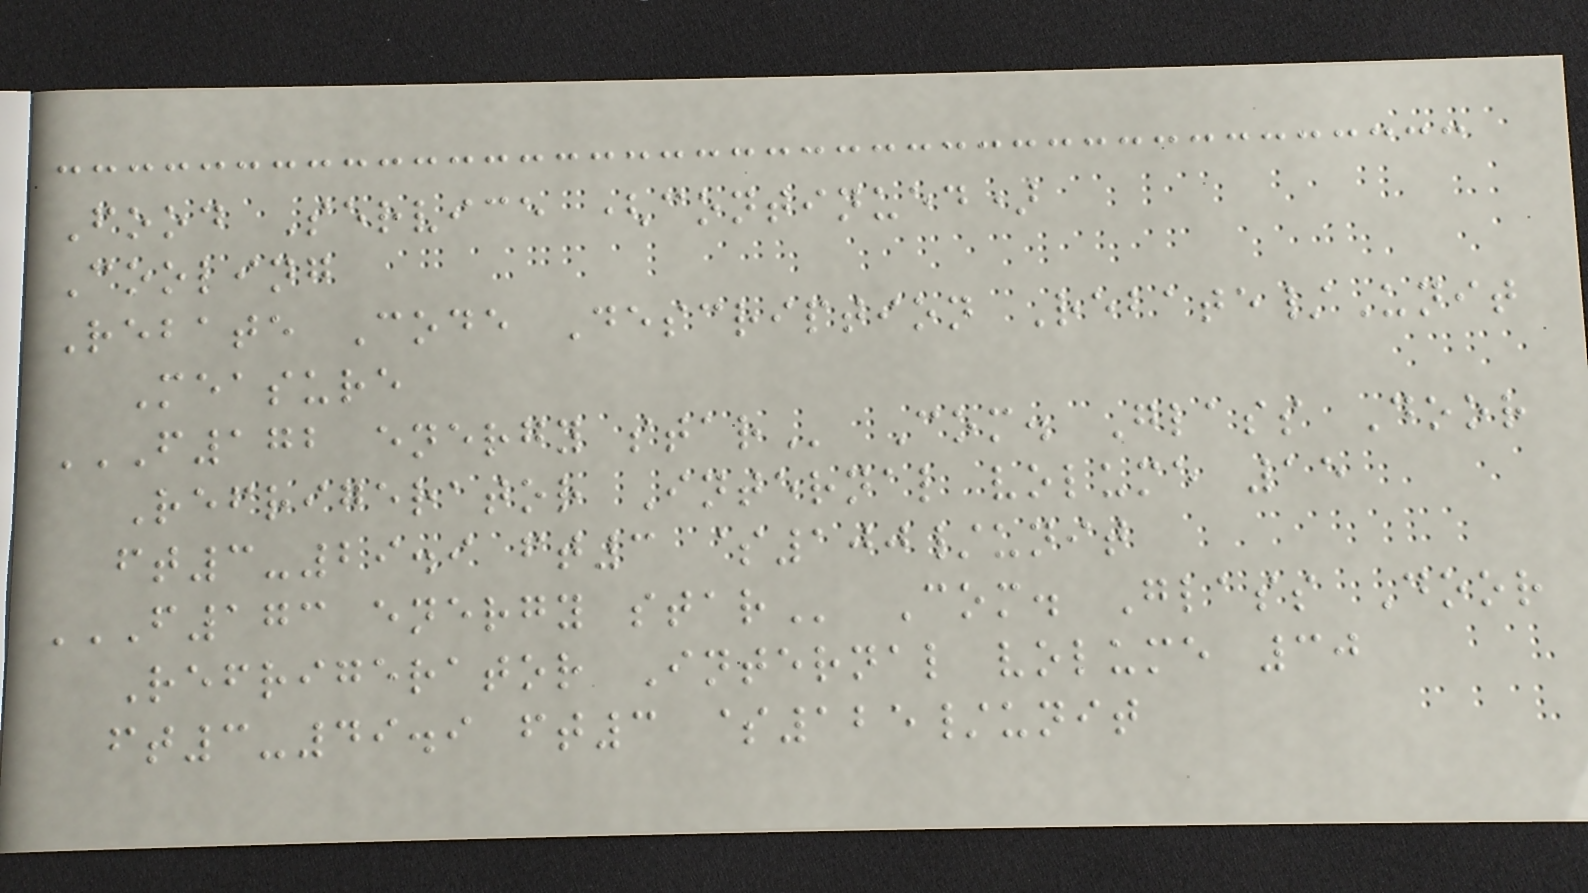Food Service (continued)
Cooling
Rebate Code Description Rebate/Unit
Measure
F172 ENERGY STAR Com. Glass Door
Refrigerator Internal volume 15
ft3-29.9 ft3 $100/unit
F173 ENERGY STAR Com. Glass Door
Refrigerator Internal volume 30
ft3-49.9 ft3 $125/unit
